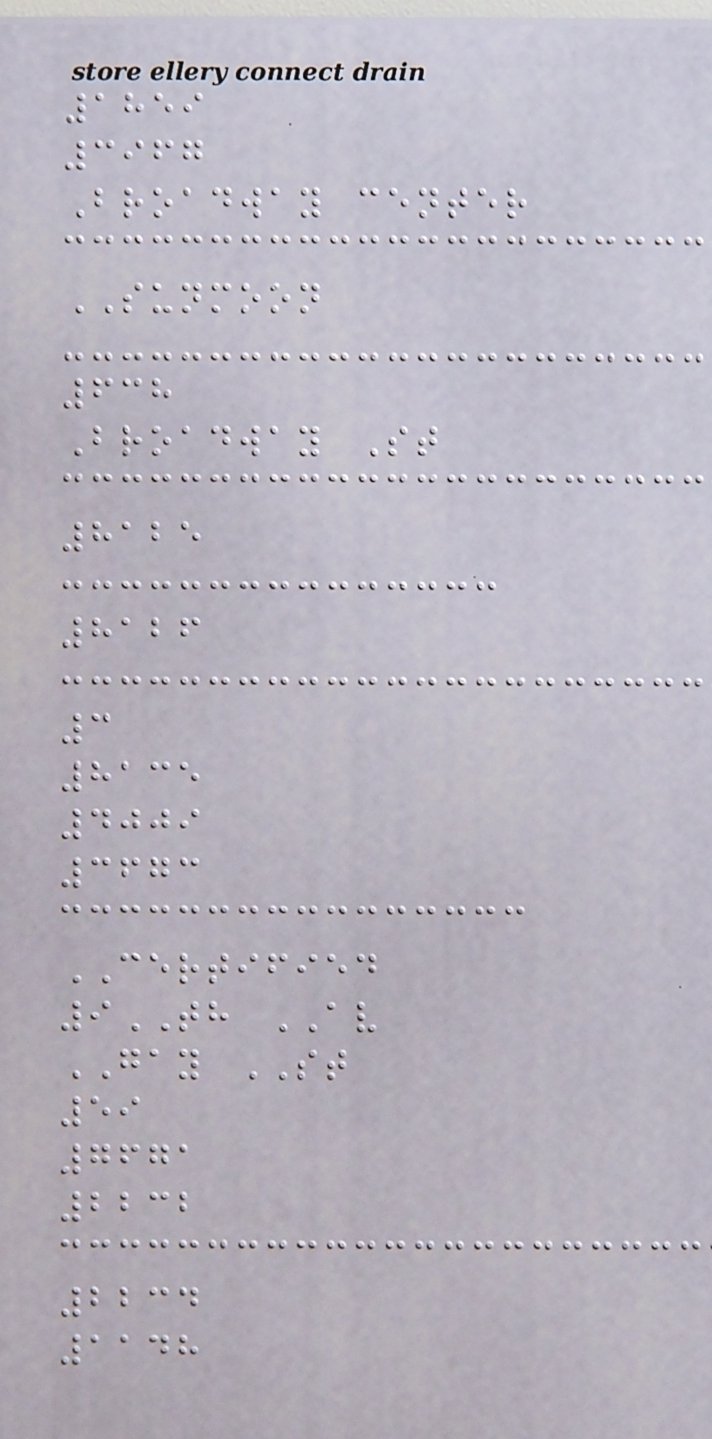1859
3967
Broadway center
SUNMOON
638
Broadway St
8125
8126
3
8135
4009
3673
CERTIFIED
9TH AV
GAY ST
59
7671
2232
2234
1148
